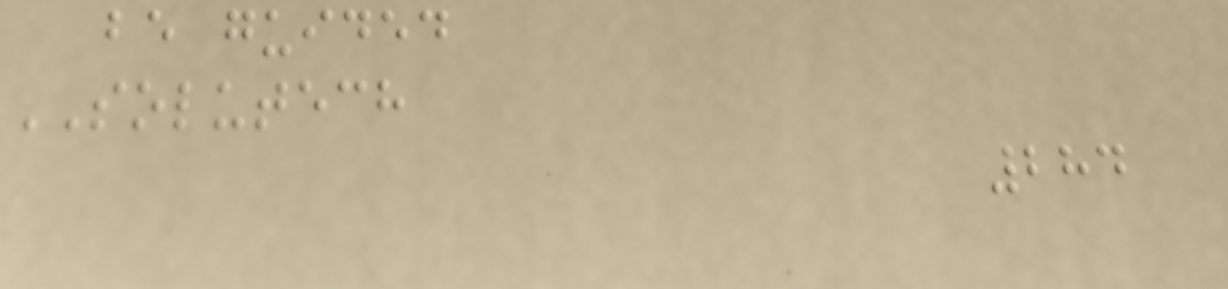be guided
SOLUTECH
284
